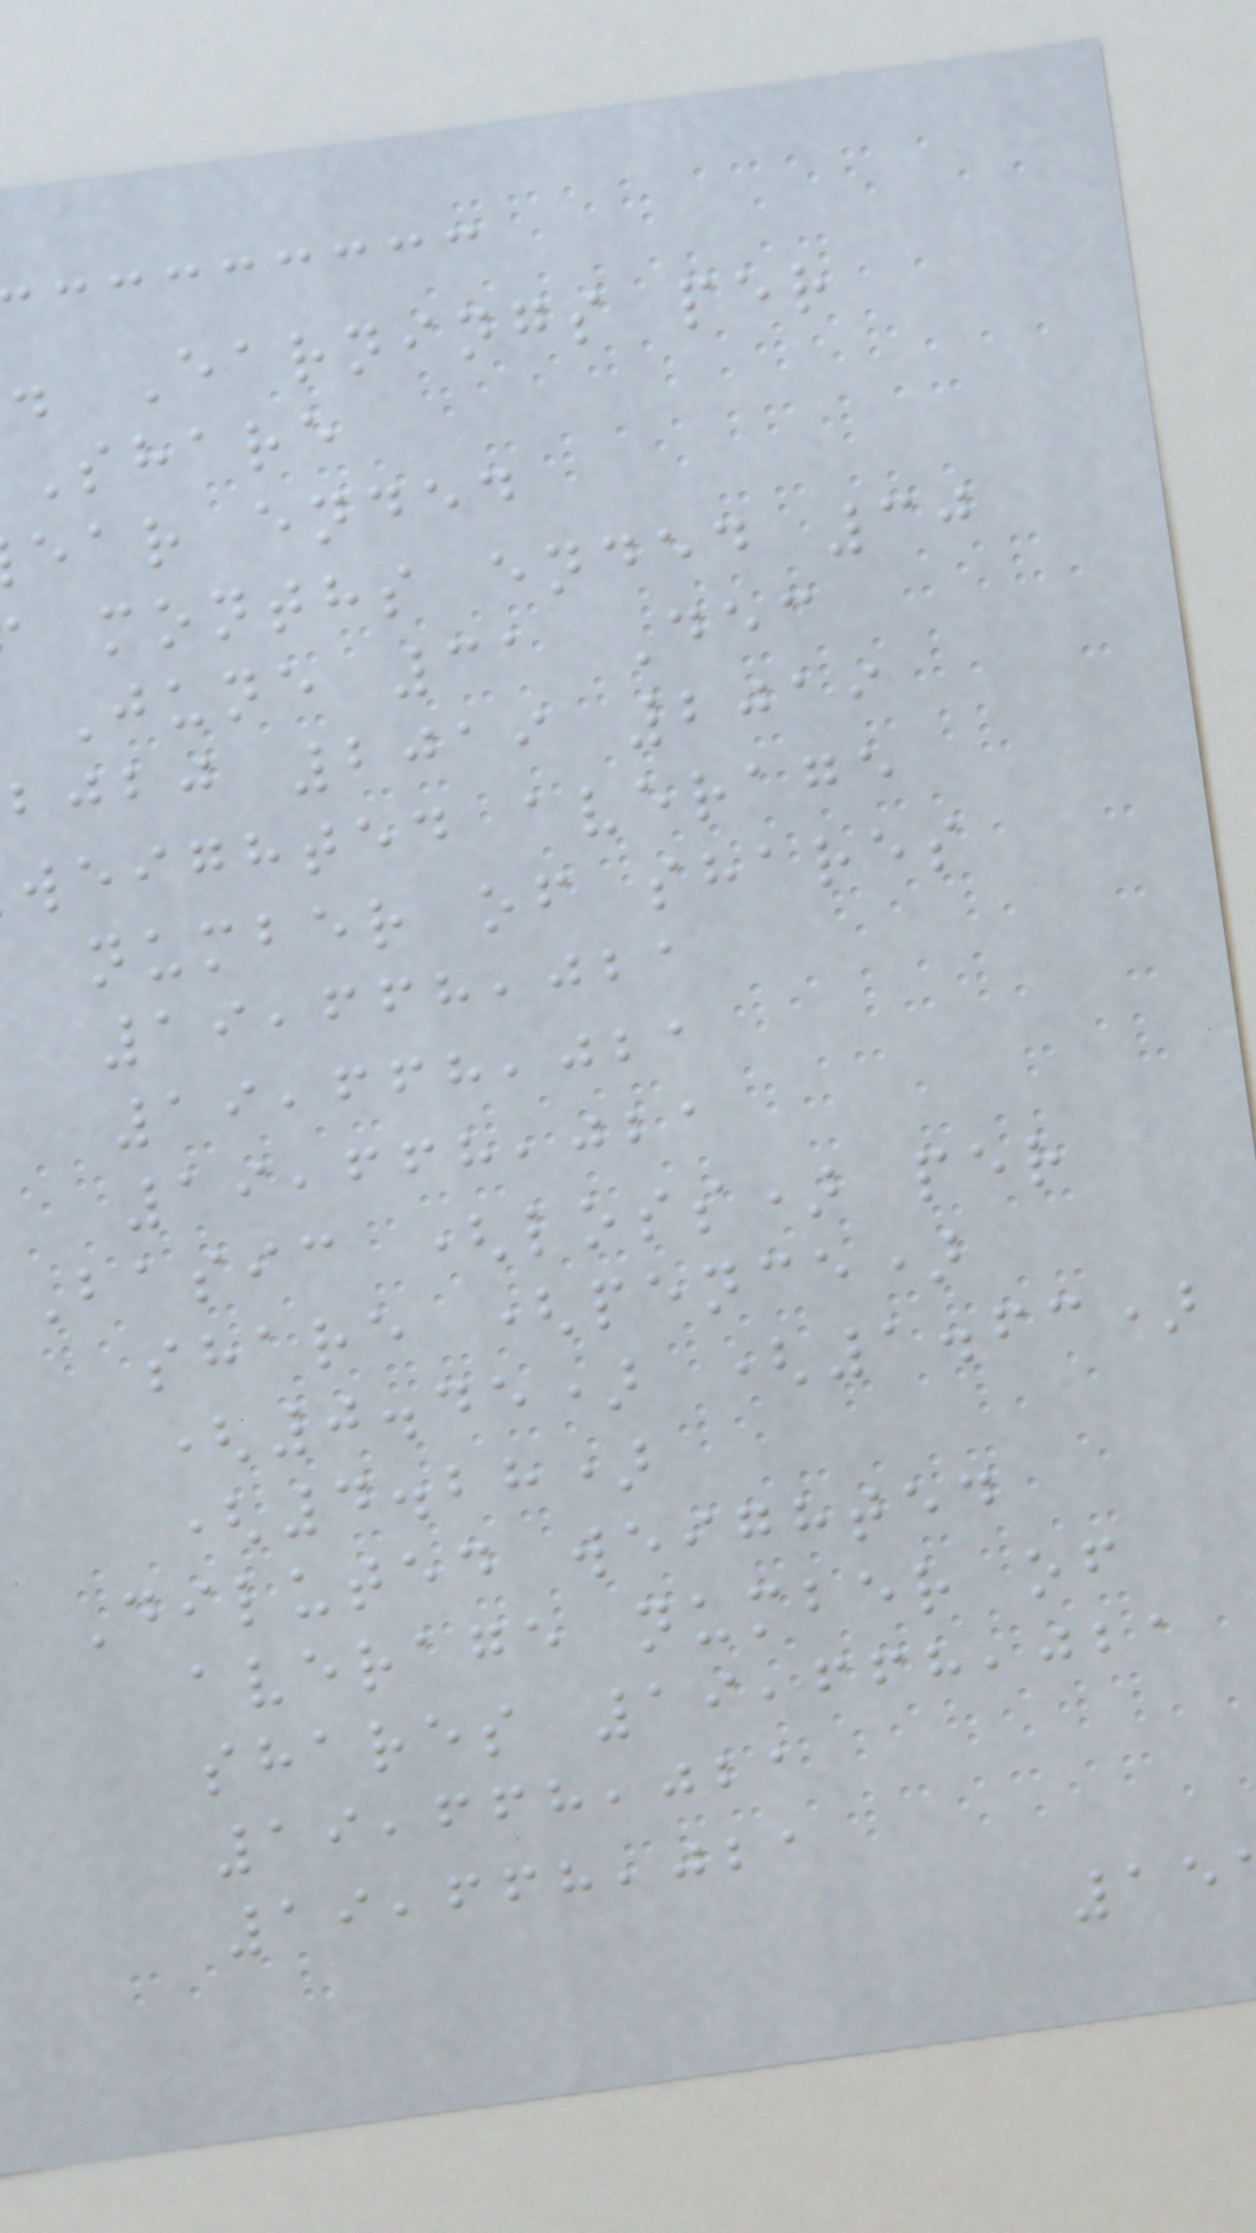. Earnings per
Share
ear ended
months ended 30
June 31 Dec
bjbj 2019 2019
weighted average
number of shares
19,668,021
19,668,021
19,668,021
Basic (loss) per
share (pence)
(0.45) (1.63)
(4.28)
Diluted weighted
average number of
shares 19,668,021
19,668,021
19,668,021
